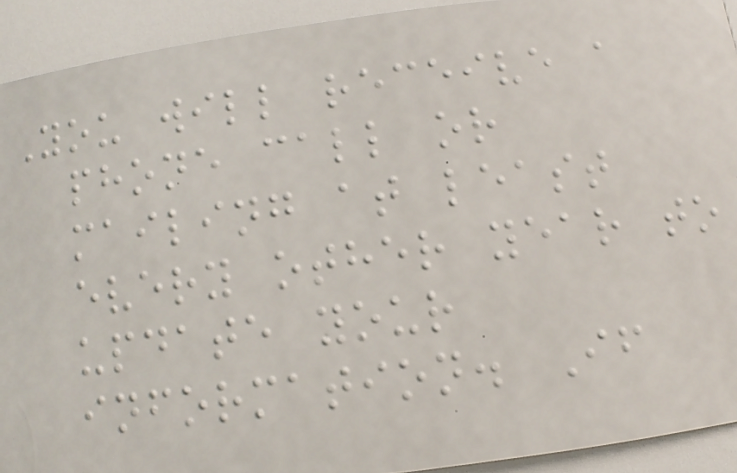You will receive a
phone call or
mailing at least
every other year to
update your
information. If
